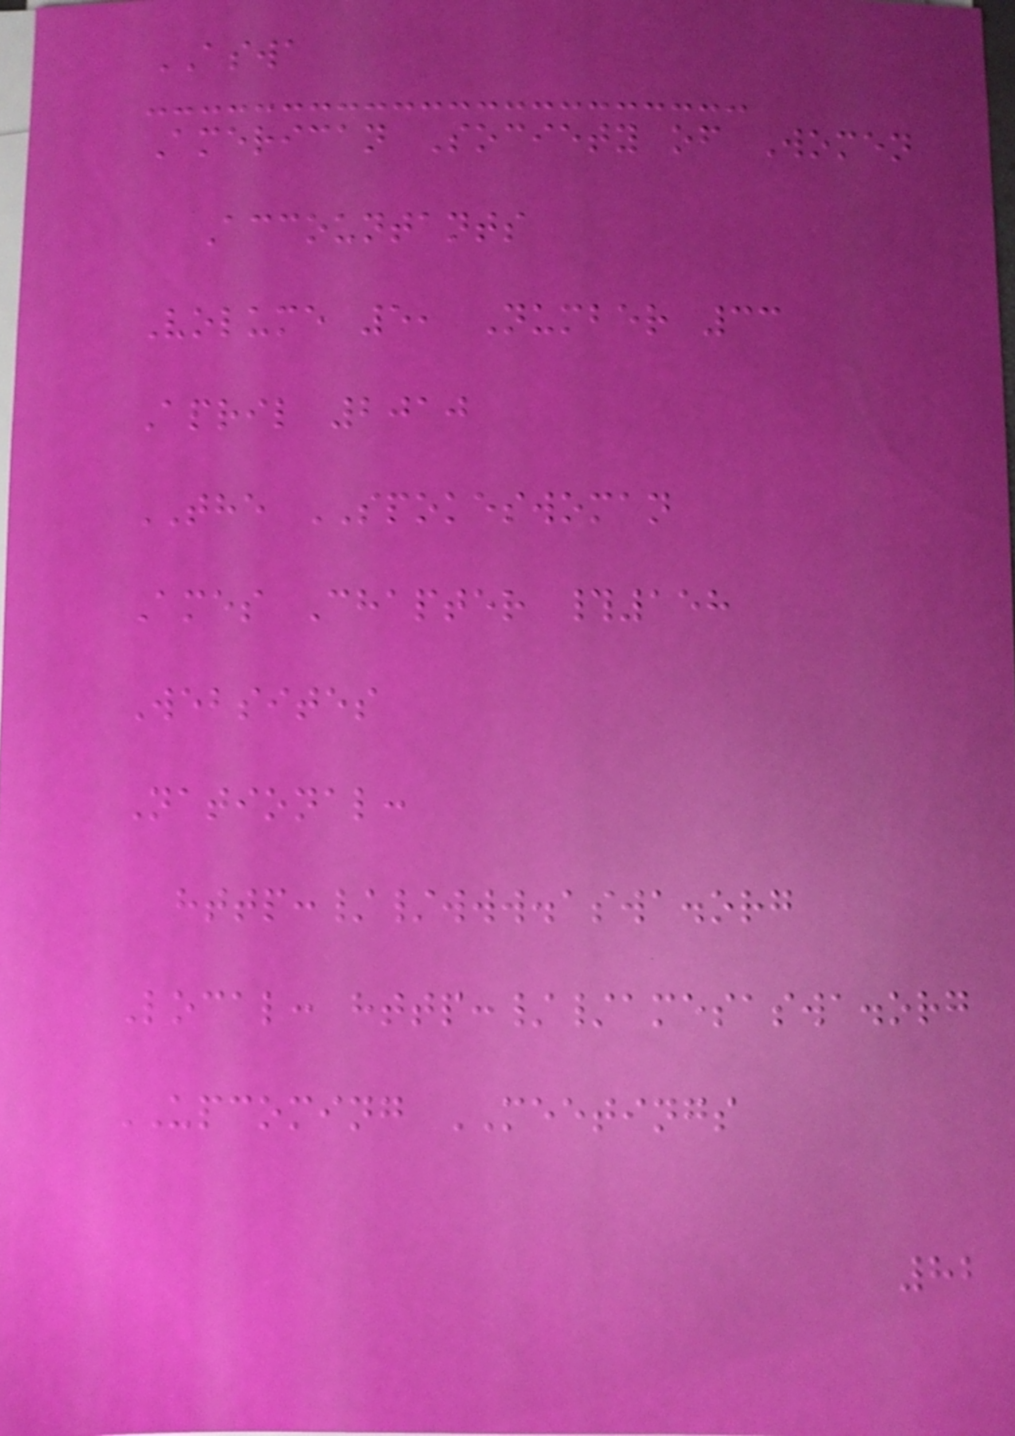ASWA
American Society of Women
Accountants
Volume 5, Number 33
April 2010
THE SPOKESWOMAN
Ames Chapter #158
Websites
National:
http://www.aswa.org
Local: http://amesaswa.org
UPCOMING MEETINGS
82
